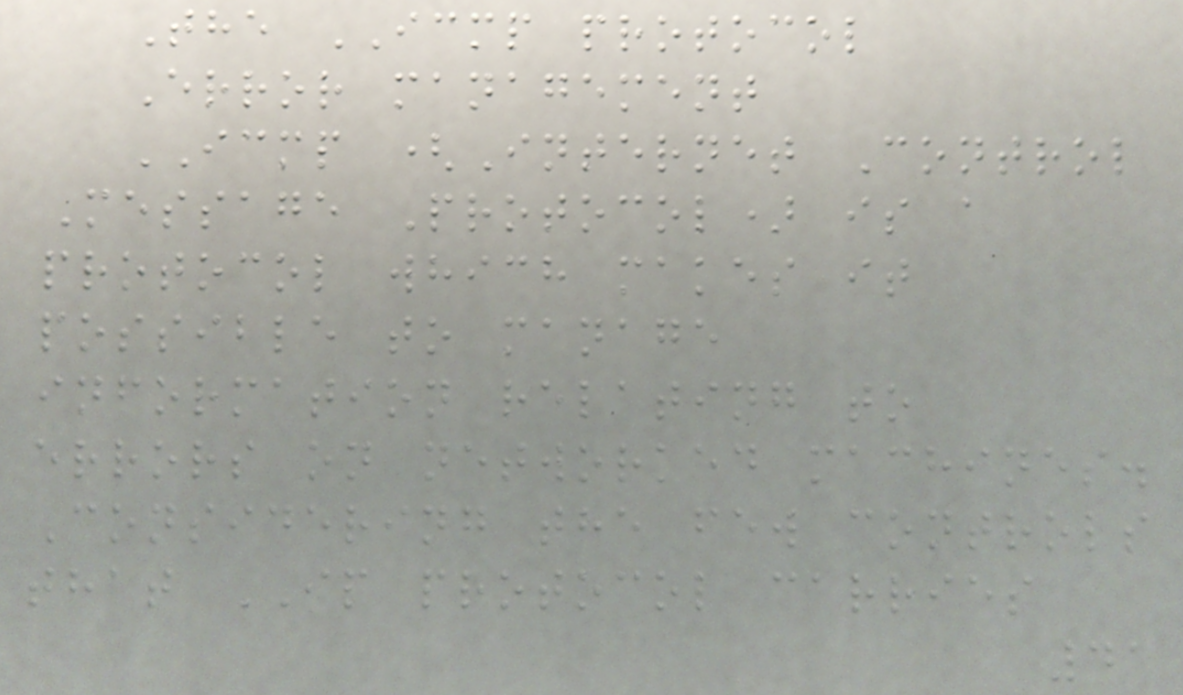The ICMP protocol
Error management
ICMP (Internet Control
Message Protocol) is a
protocol which makes it
possible to manage
information relating to
errors on networked machines.
Considering the few controls
that IP protocol carries
41
